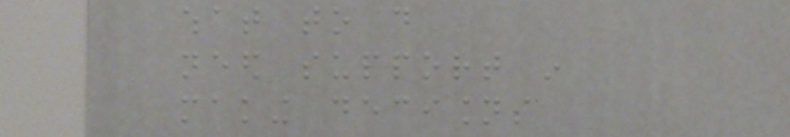what to do
need support in
making decisions
